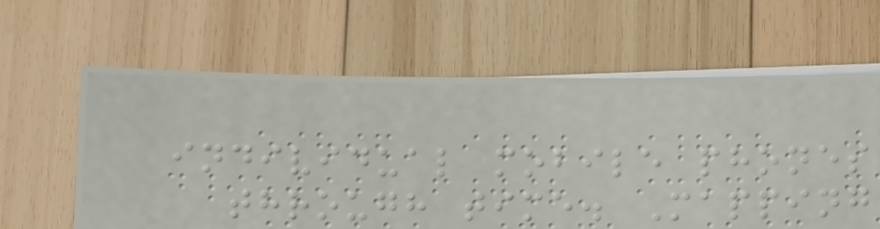individual mobile phones
through time. Mapping
